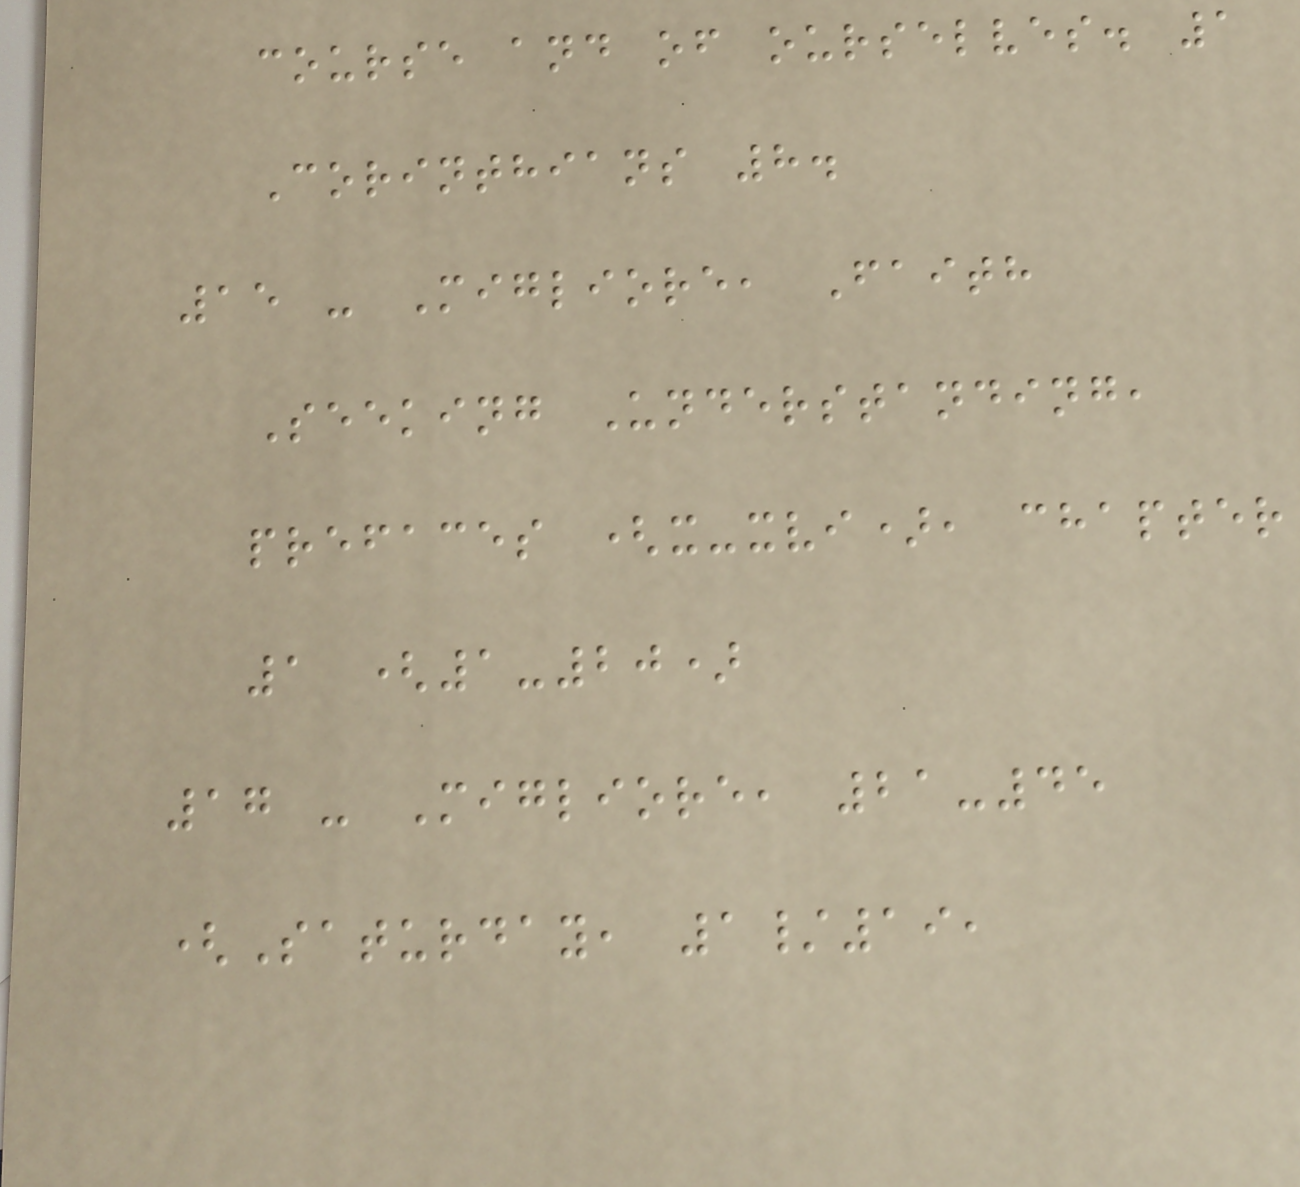course and of ourselves. 1
Corinthians 8.
15 - Migliore, Faith
Seeking Understanding,
prefaces (x-xvi), chapter
1 (1-20)
17 - Migliore, 21-45
(Saturday, 1/19,
